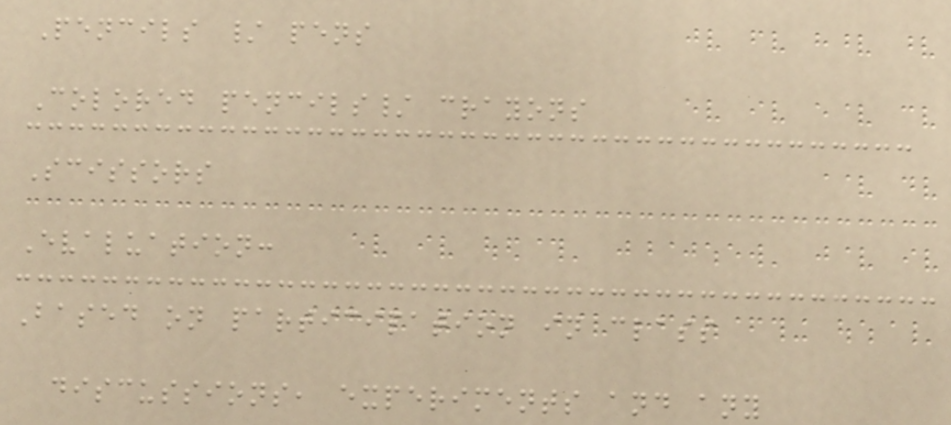Pencils / pens
Colored pencils/ crayons
Scissors
Evaluation:
Based on participation in class
discussions, experiments and any
